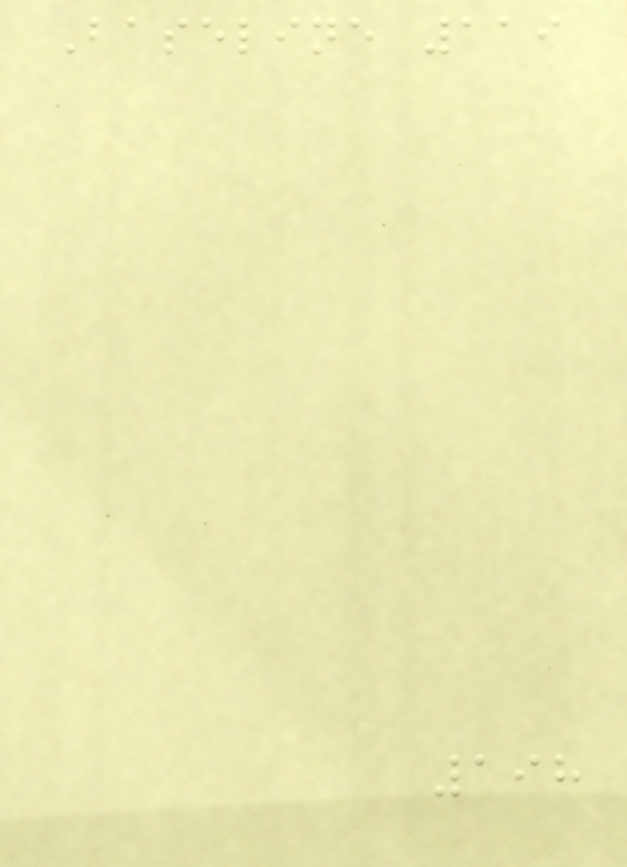Baseline 119
198
